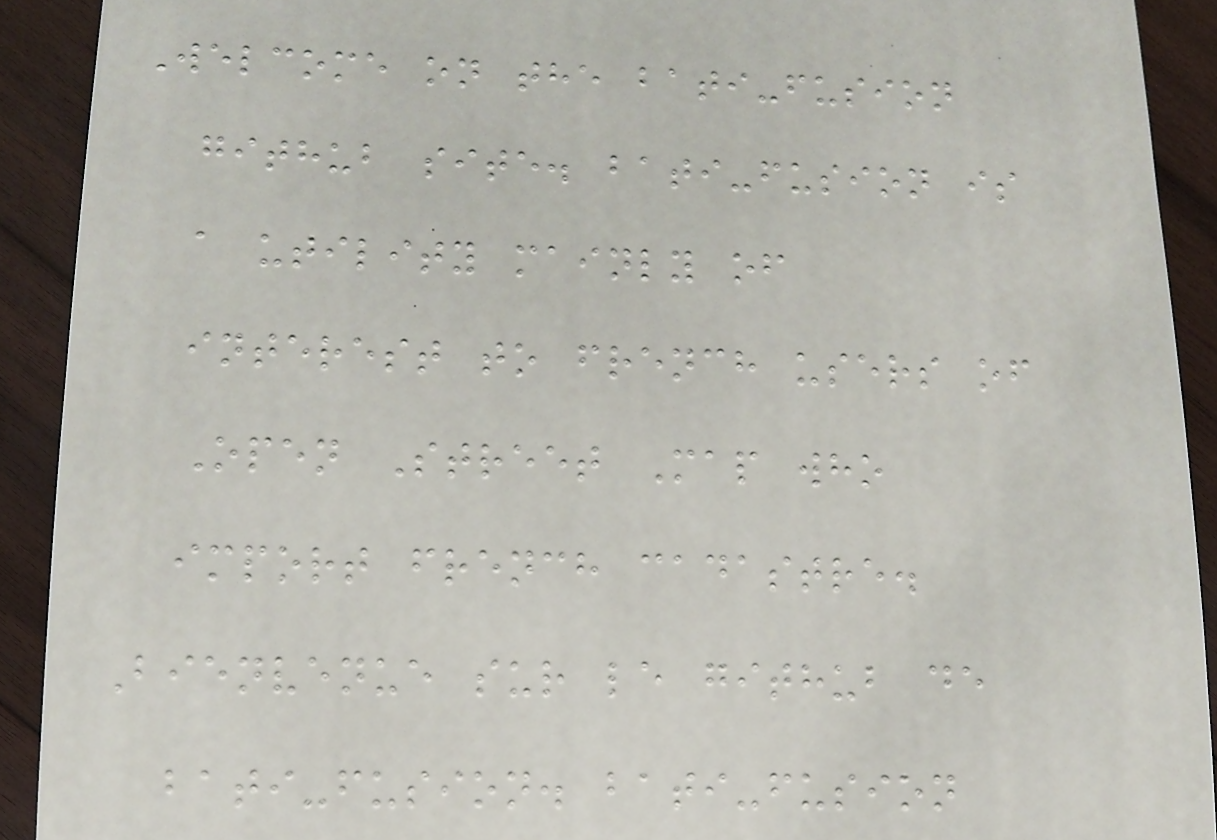Welcome on the bati-fusion
github site. bati-fusion is
a utility mainly of
interest to french users of
Open Street Map who
import french cadastre.
Bienvenue sur le github de
bati-fusion. bati-fusion
